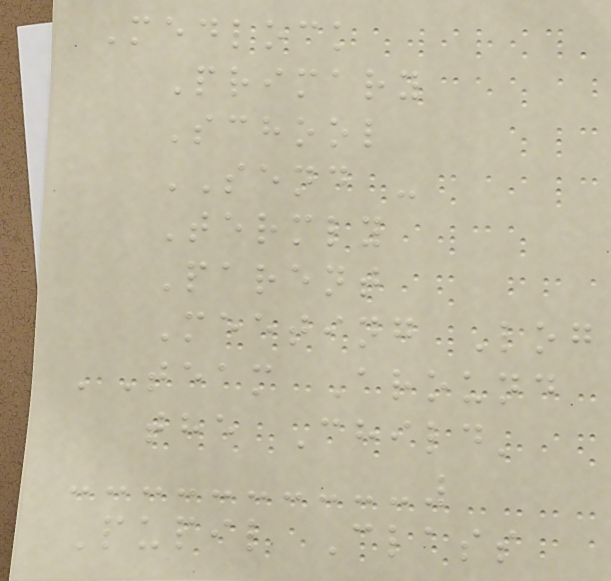Medlock
Primary
School
SEND -
Termly
Parent
Meeting Log
'Team Around
the Child'
Pupil Class
